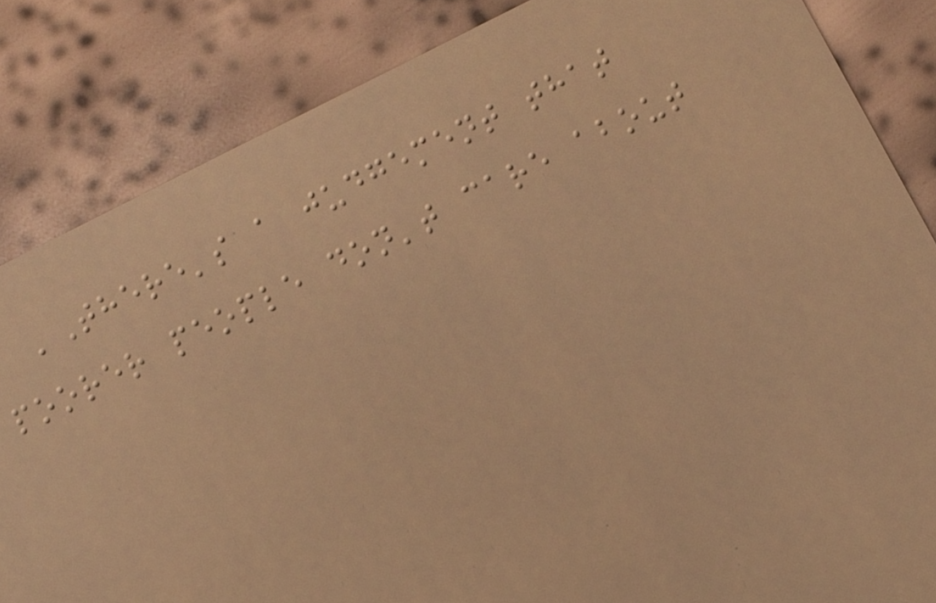'There's a judgement that
poorer people don't care about
